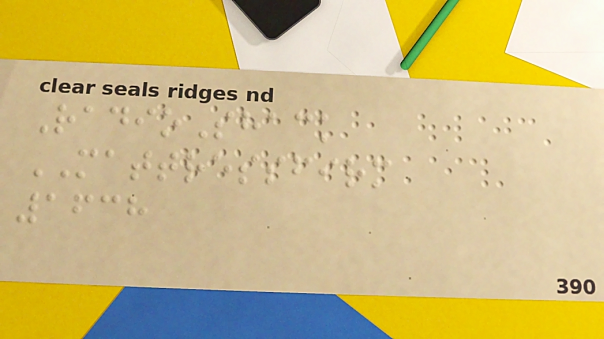RadioShack
MATTRESSFIRM
1638
